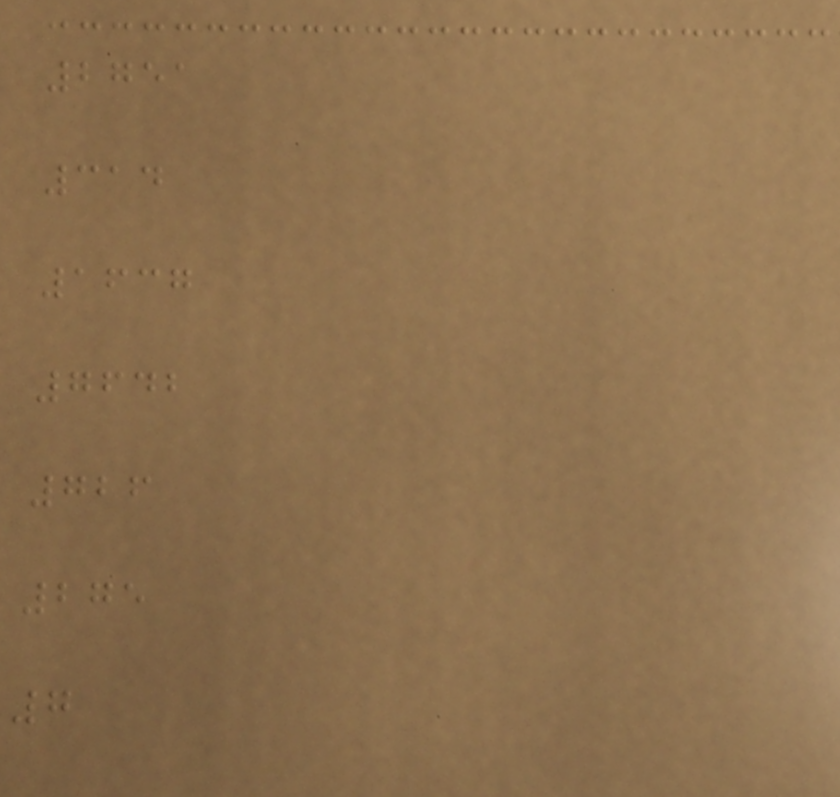2751
314
1637
7642
726
275
7
